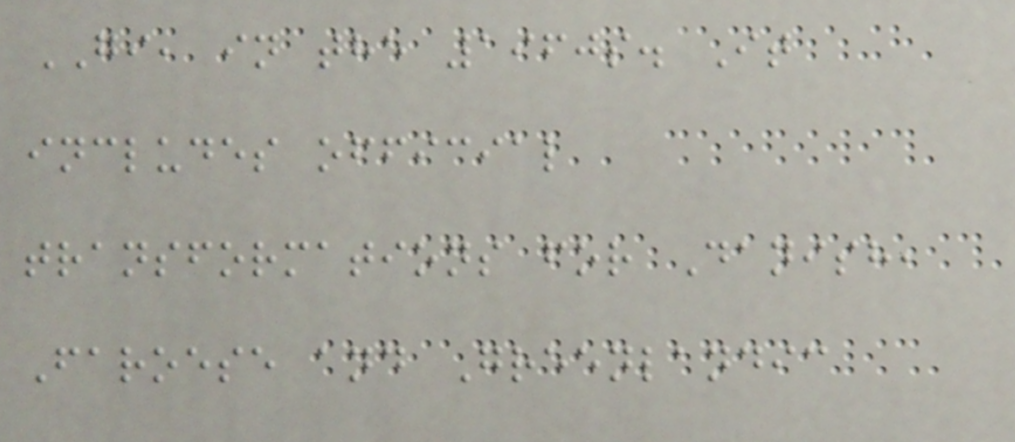GI, in the 1960s. It
includes official
transformations for Danish,
Faroese and Greenlandic
